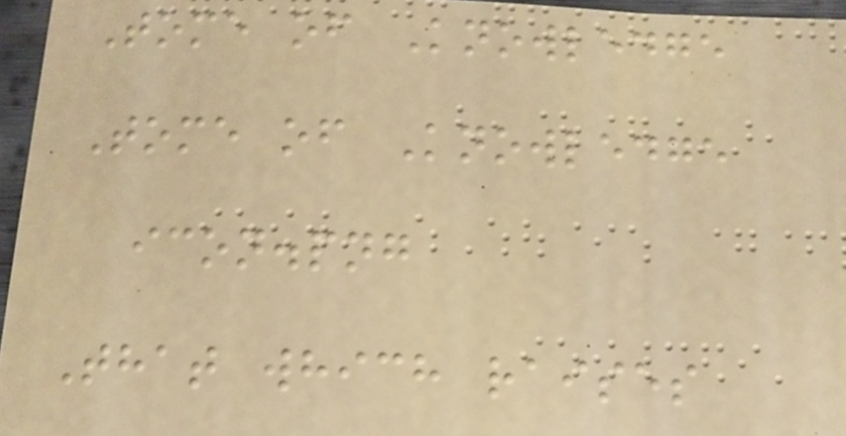Tome of Knowledge
Tome of Knowledge
icon.png
That which raises
